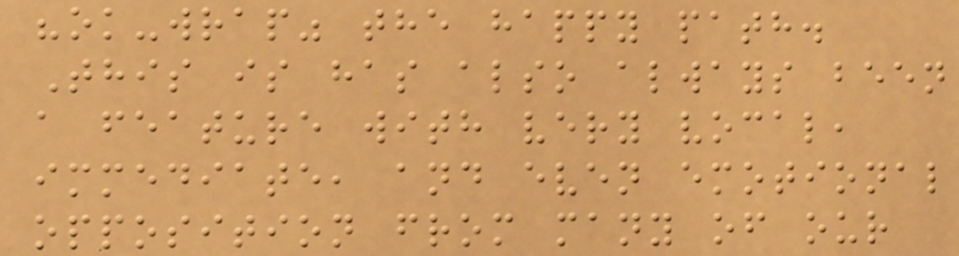"ok-wrap" the happy path.
This is has also always been
a feature with very vocal,
immediate, and even emotional
opposition from many of our
